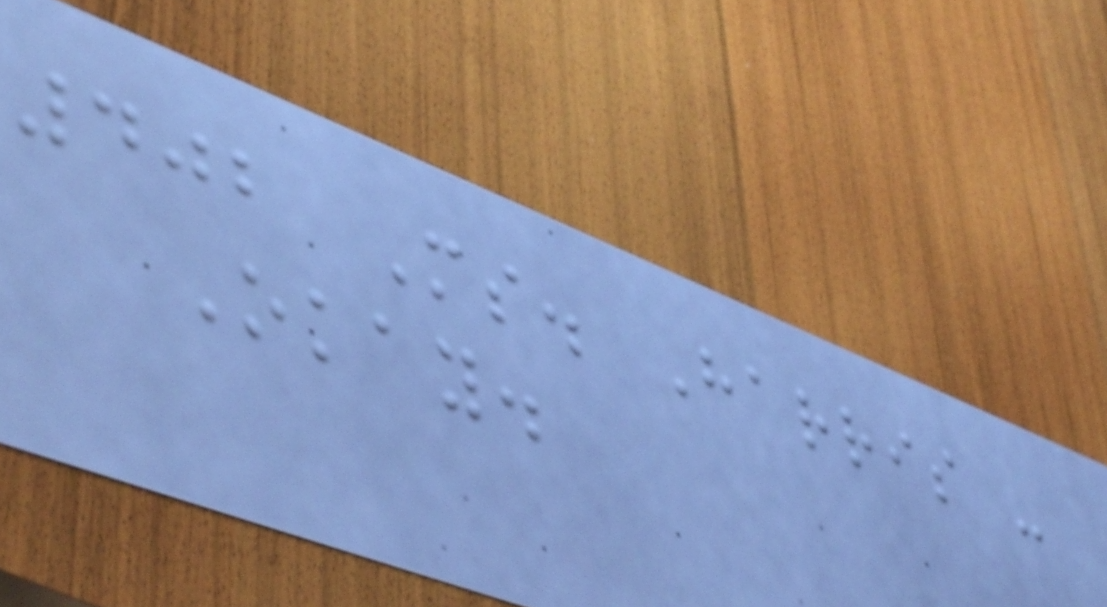402 Ms. Harris -
Okay.
